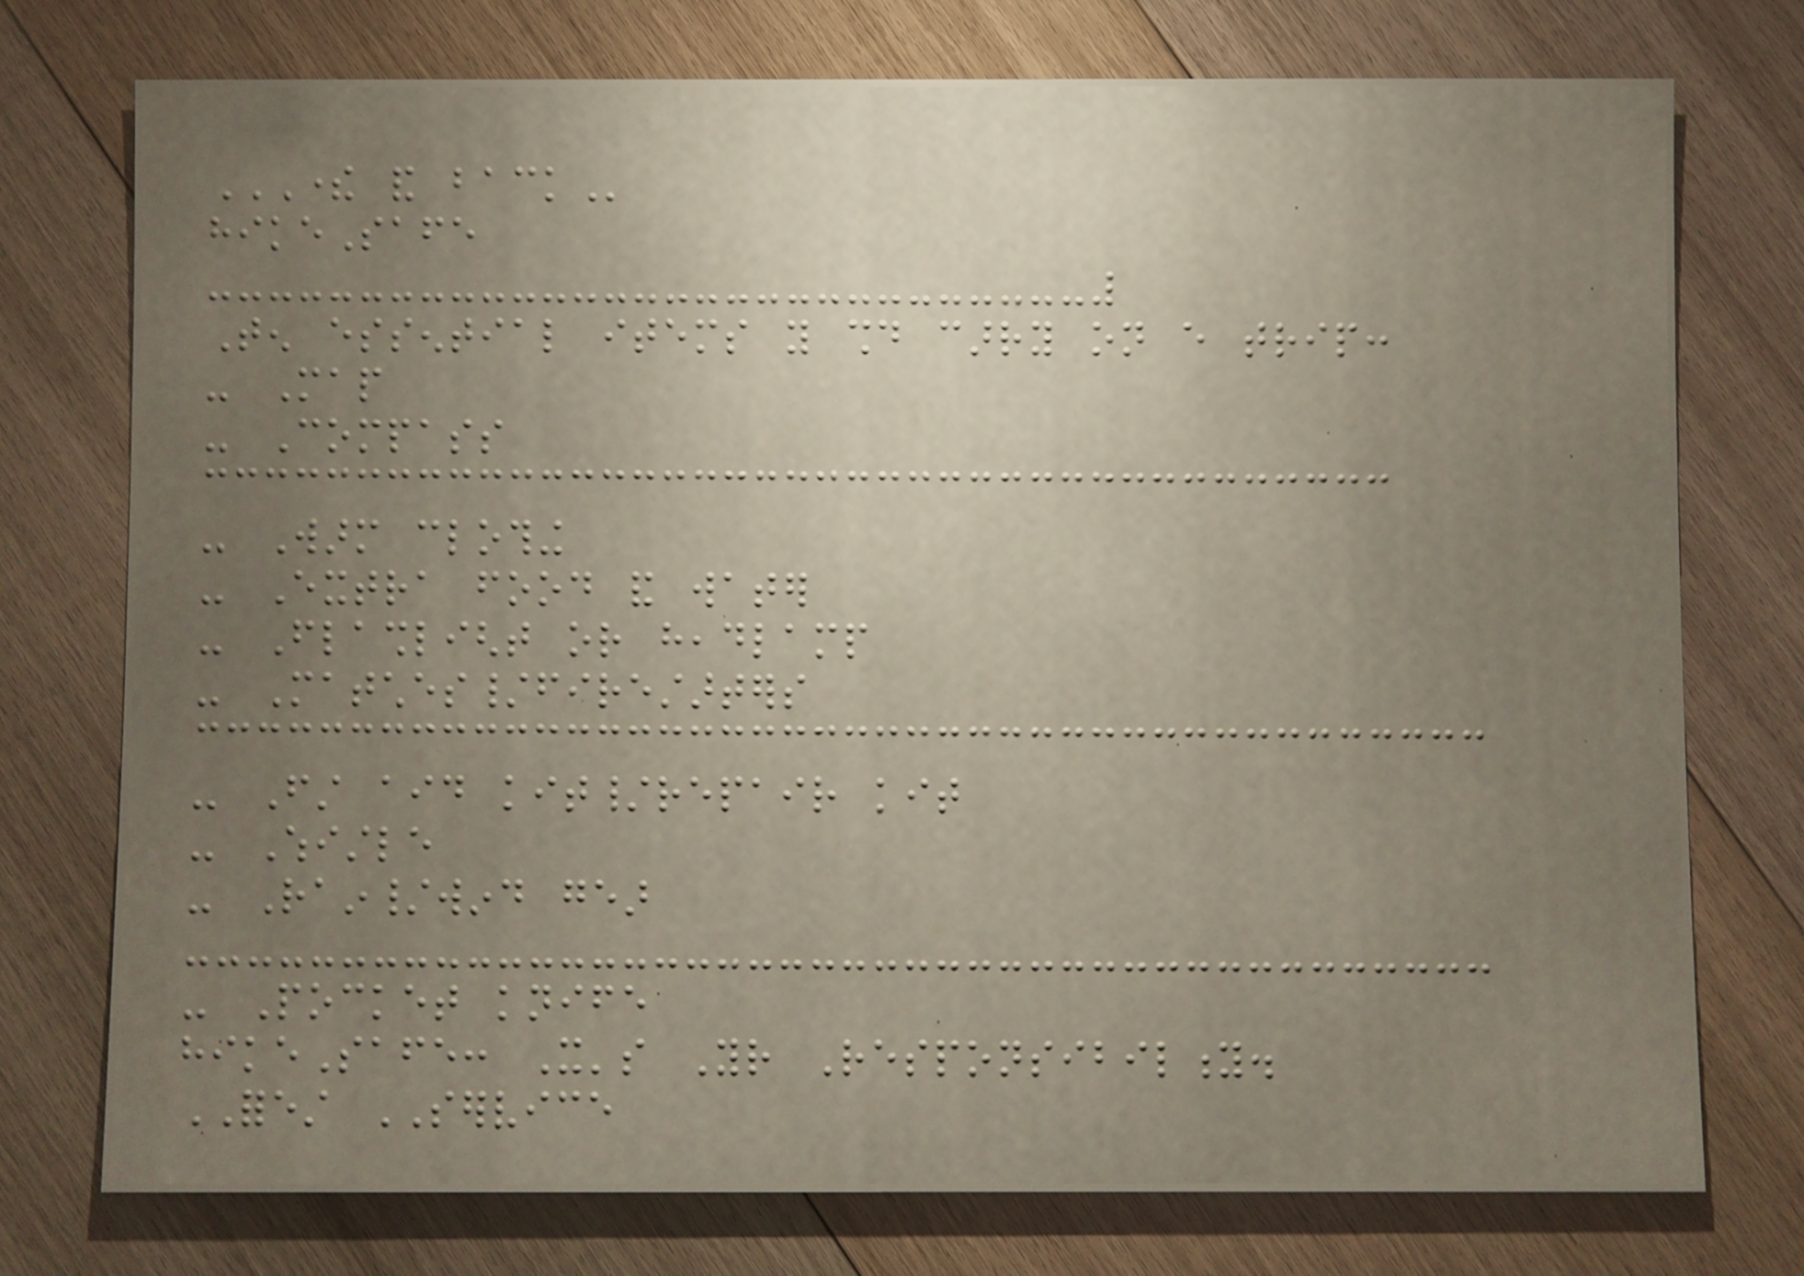THERE AND BACK
hikeSafe
Ten essential items you should carry on every trip:
- Map
- Compass
- Warm clothing
- Extra food and water
- Flashlight or headlamp
- Matches/firestarters
- First aid kit/repair kit
- Whistle
- Rain/wind gear
- Pocket knife
hikeSafe: It's Your Responsibility.
FOREST SERVICE
